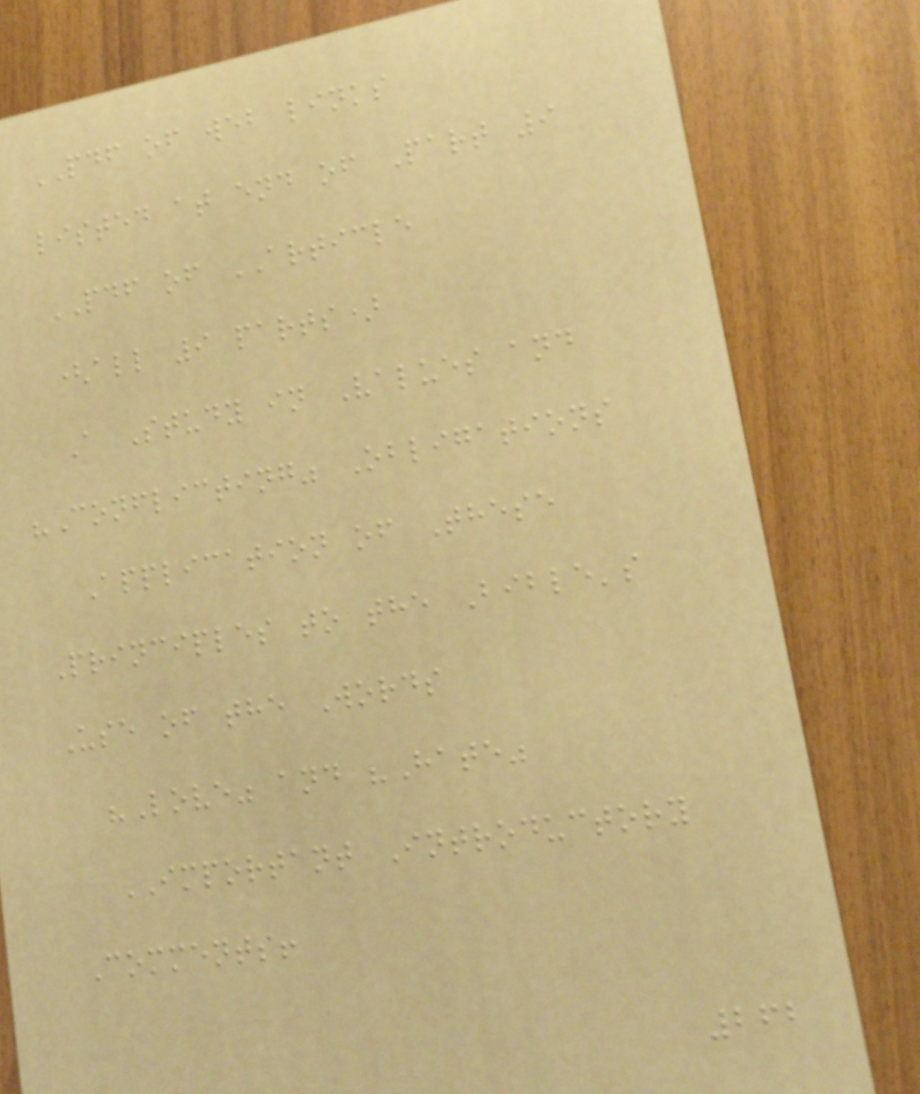PDF of web links
listed at end of Part 9
PDF of ARTICLE
(all 9 parts)
A Study in Values and
"Conflicting" Obligations
Application of These
Principles to the Bible's
Use of the Words
"Love" and "Hate"
IMPORTANT Introductory
Comments!
262
